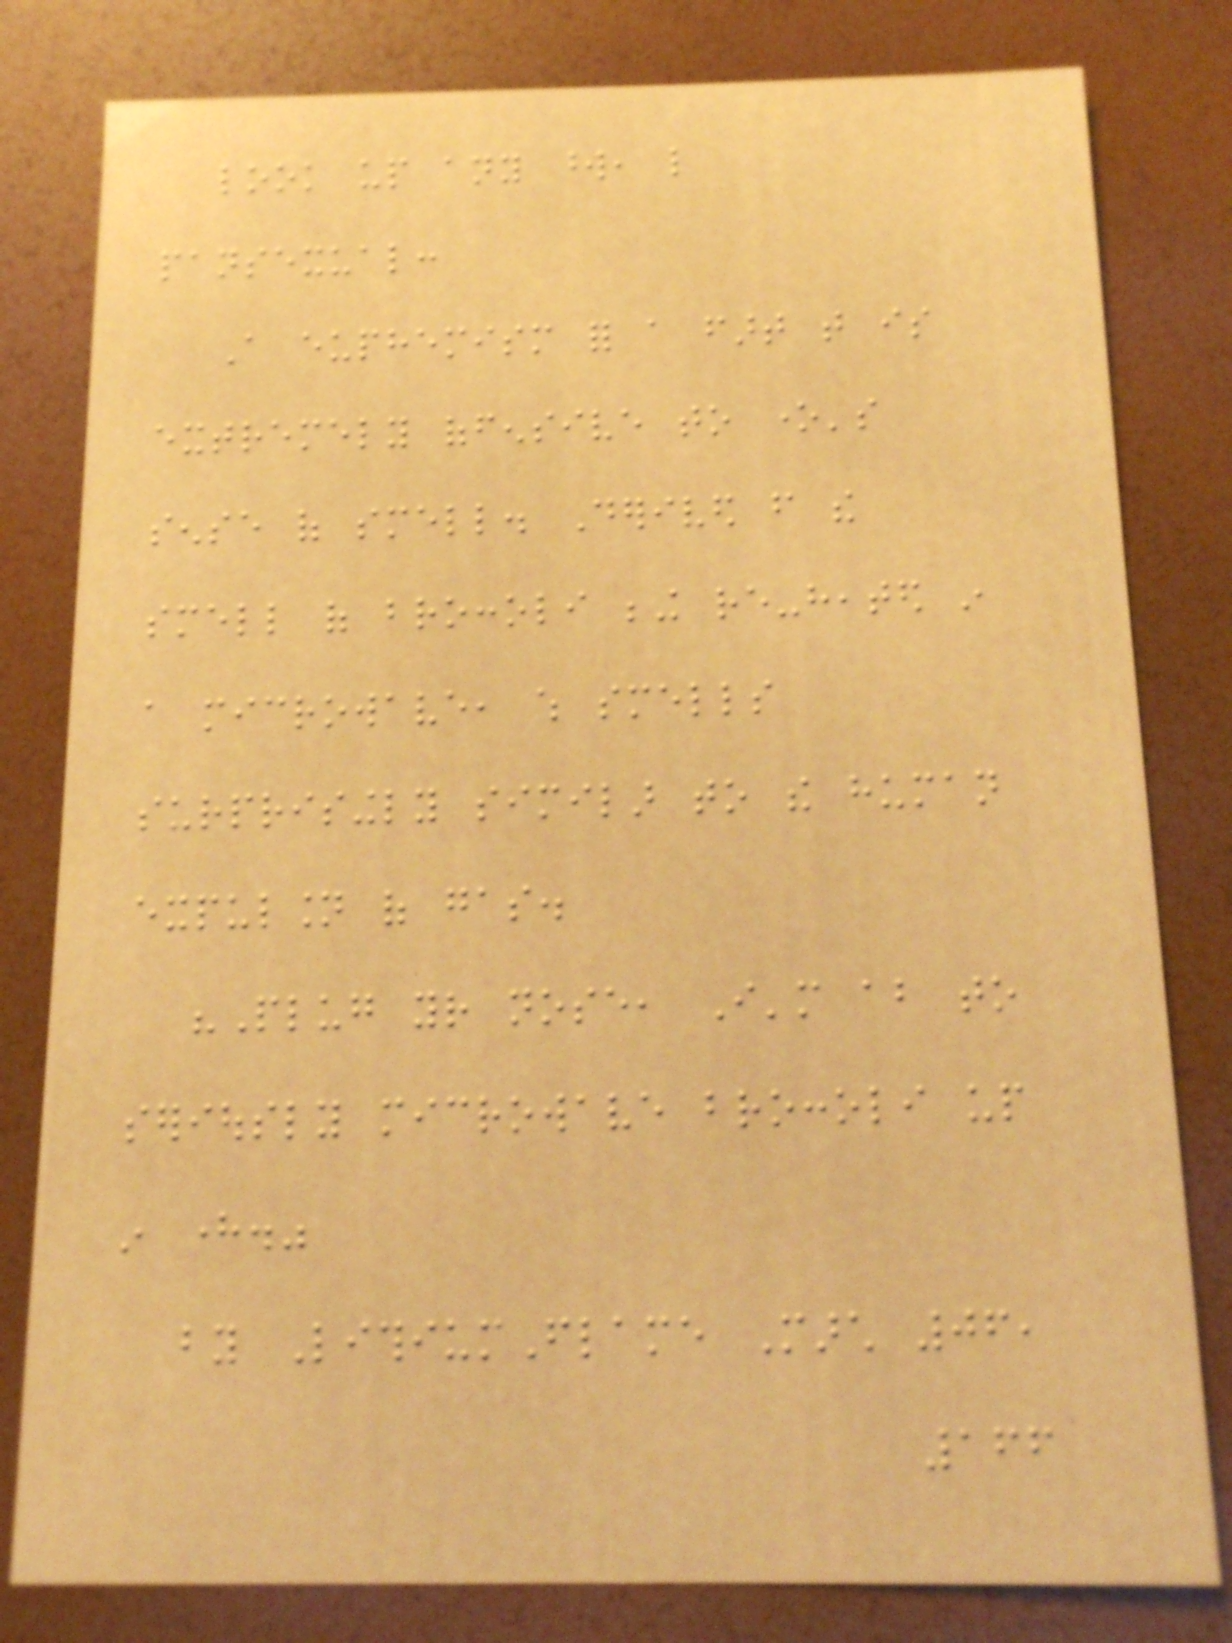look up any word, like
pansexual:
A euphemism for a fart that is
extremely offensive to one's
sense of smell. Derived from the
smell of broccoli being re-heated in
a microwave, which smells
surprisingly similar to the human
expulsion of gas.
"Plug your nose, I'm about to
seriously microwave broccoli up
in here."
by LithiumFlame March 06,
166
